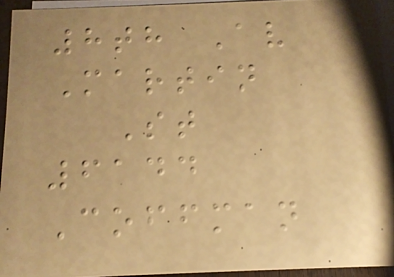8th Av
Martin
St
6144
Coffman
